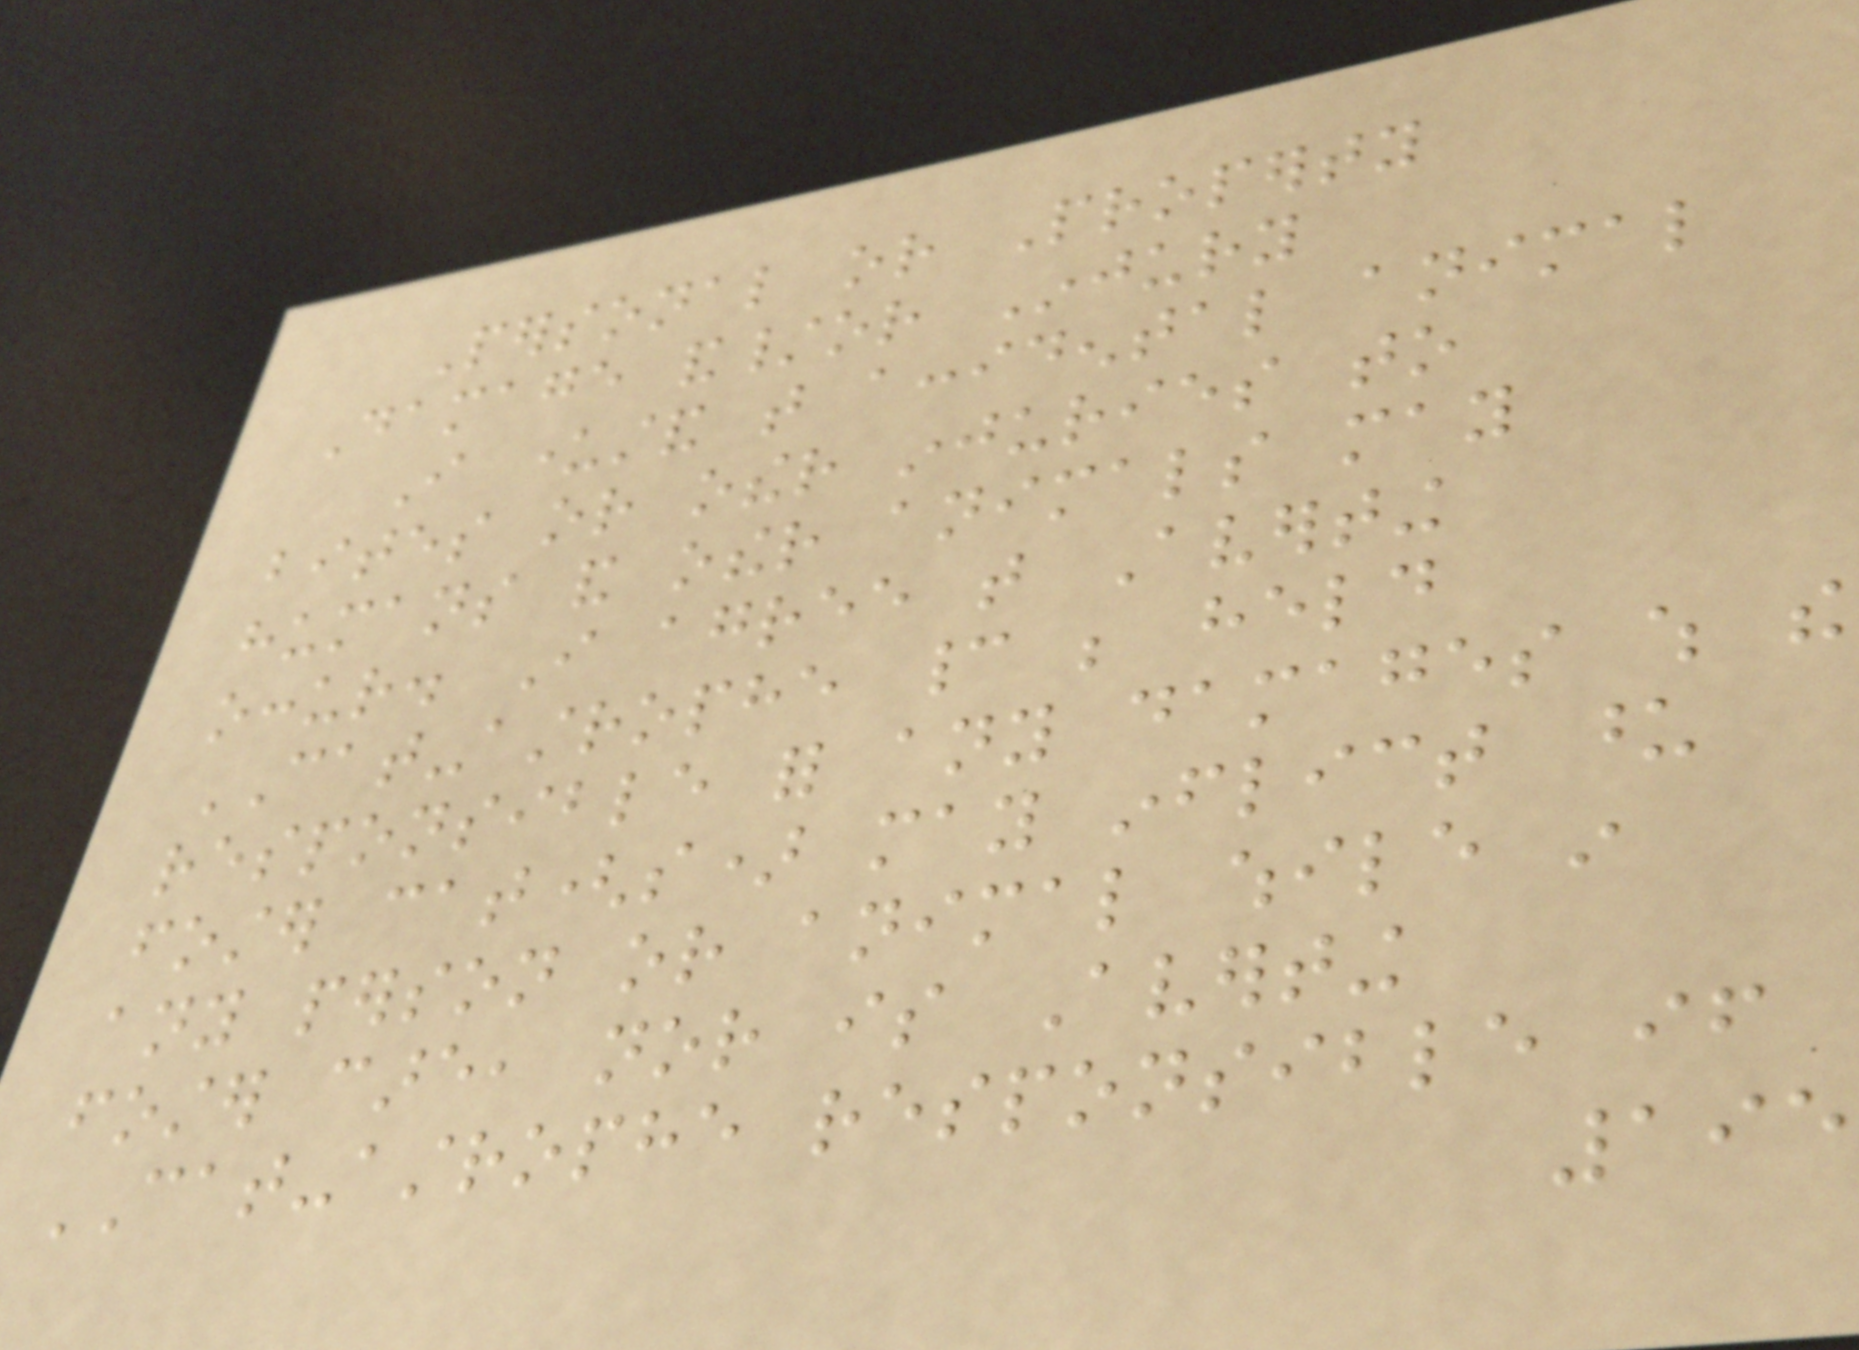Personal or Property
Damage and/or Injury
I understand that accidental animal
bites or other injuries to
humans and other animals may
occur. I agree that Averting
CAT-astrophe cannot be held
responsible for any damages which the
foster cat(s) may inflict upon
any person or animal while in
foster care, nor is Averting
CAT-astrophe responsible if
195
